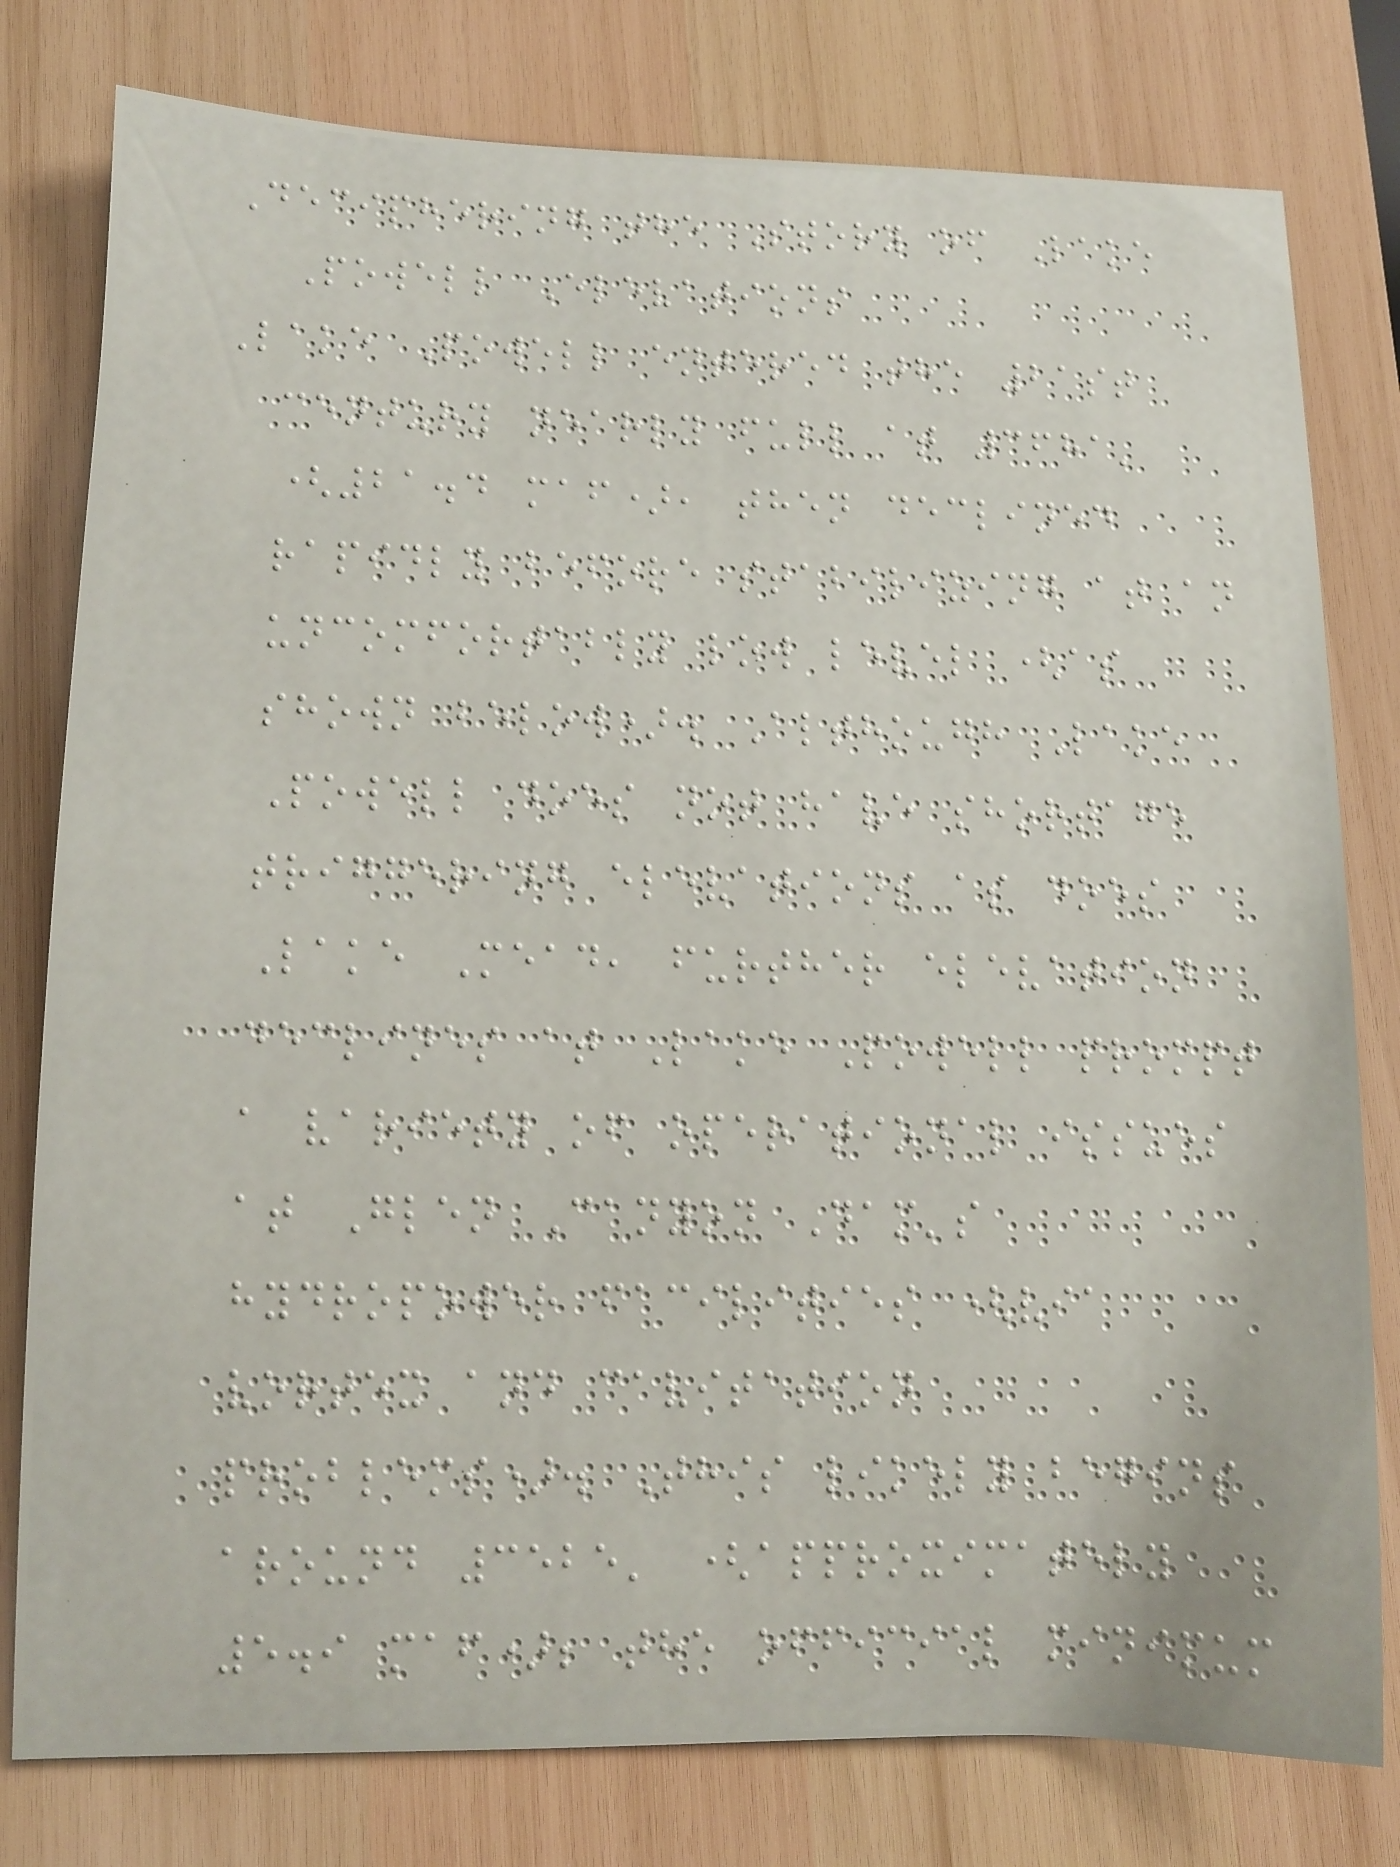Deciphering the Story of Lake
Powell Elevations
Lake Powell entered the 21st
century nearly full at 3681'
(21.4 maf), then declined
rapidly before stabilizing at an
uncomfortably low level (as
shown below). Although Lake
Powell does not have shortage
triggering elevations as does
Lake Mead, further elevation
declines at Lake Powell prompt
a variety of operational issues
at Glen Canyon Dam's
hydropower facilities (via
vortex and cavitation
problems). This likely begins
around 3525' (approximately
5.9 maf); the official minimum
